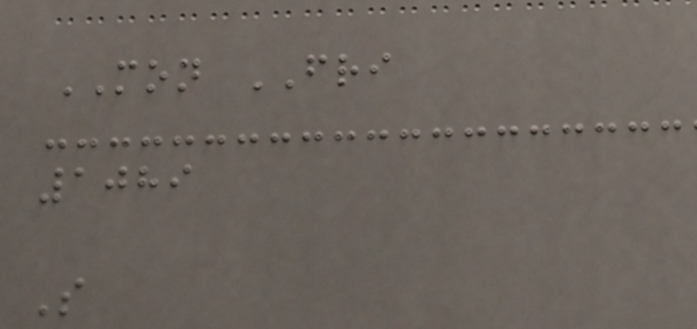MON FRI
1089
S
